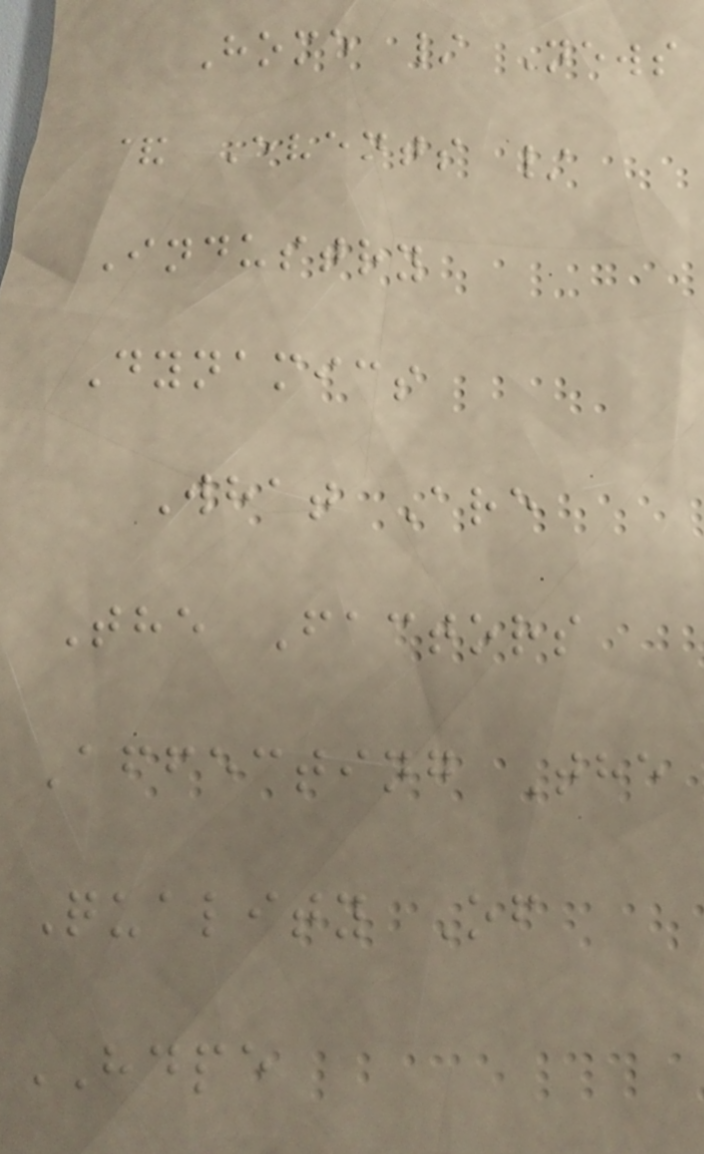Home / News
& Events /
Industry
Dynamics
What Are
The Factors
Affecting The
Quality Of
HDPE
